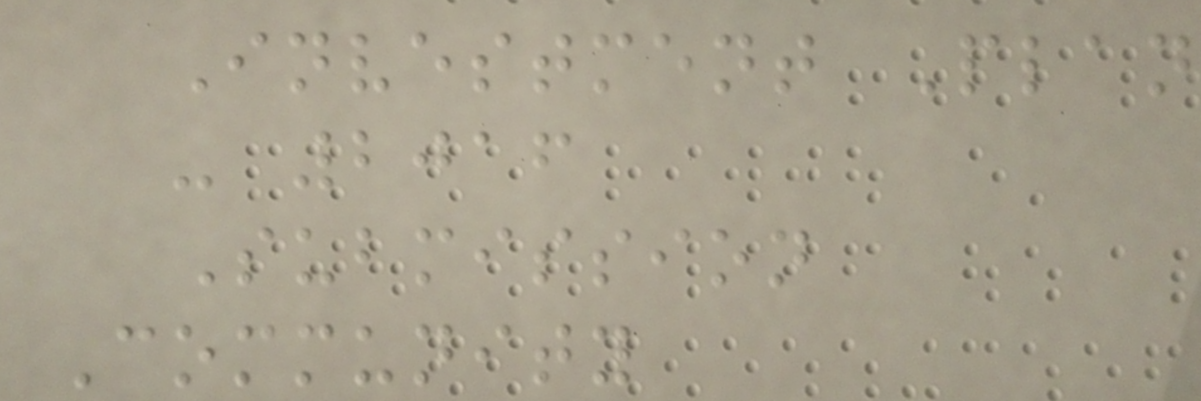Investment Plan
- 2016
Submission
Community
